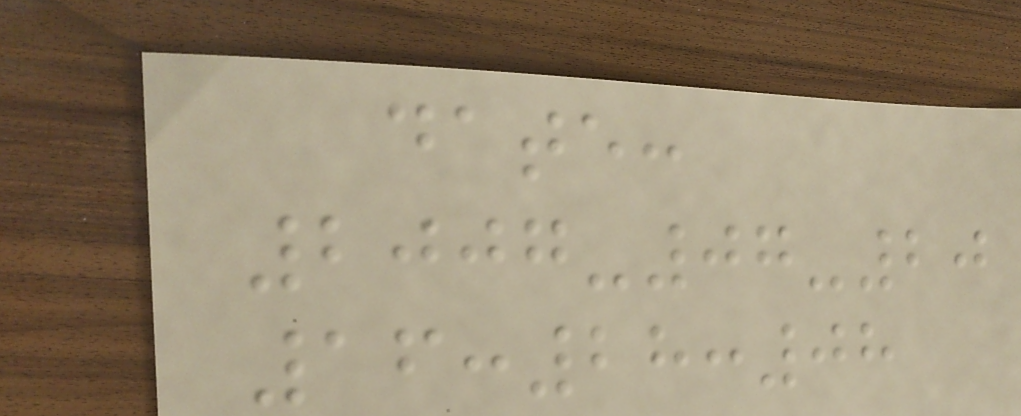date:
2007-07-20
16:28:08
